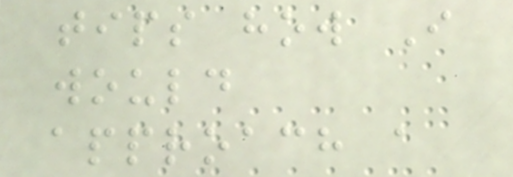tips how I
would
approach a
